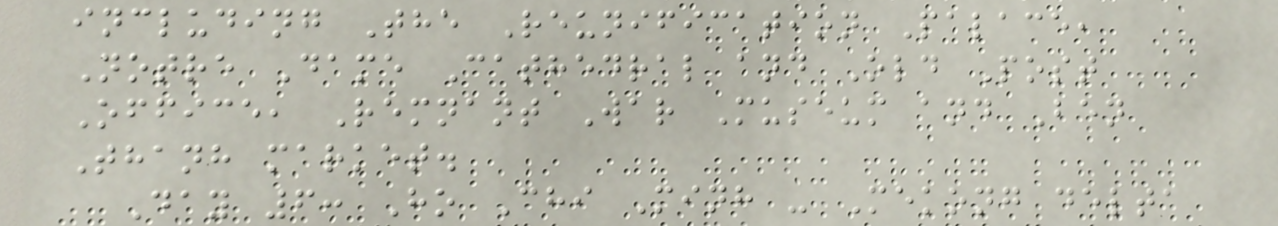including The Reunification Palace,
Notre Dame Cathedral and Old Post
Office, Remnant War Museum and Ben
Thanh market.
Day 6: Ho Chi Minh - Mekong delta
